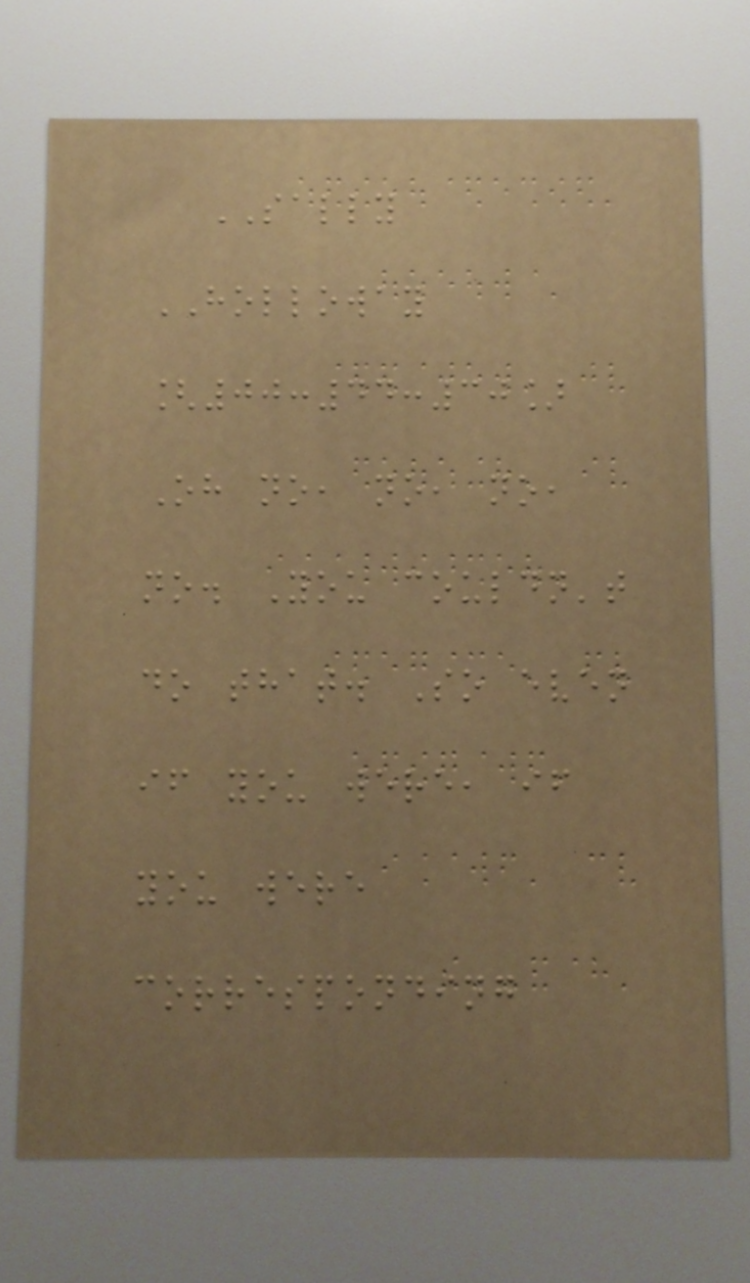SALLY
HOLLOWAY
[00:44:30]
Oh no, no, no,
no. You couldn't
do that. So even
if you were, if
you were
corresponding
